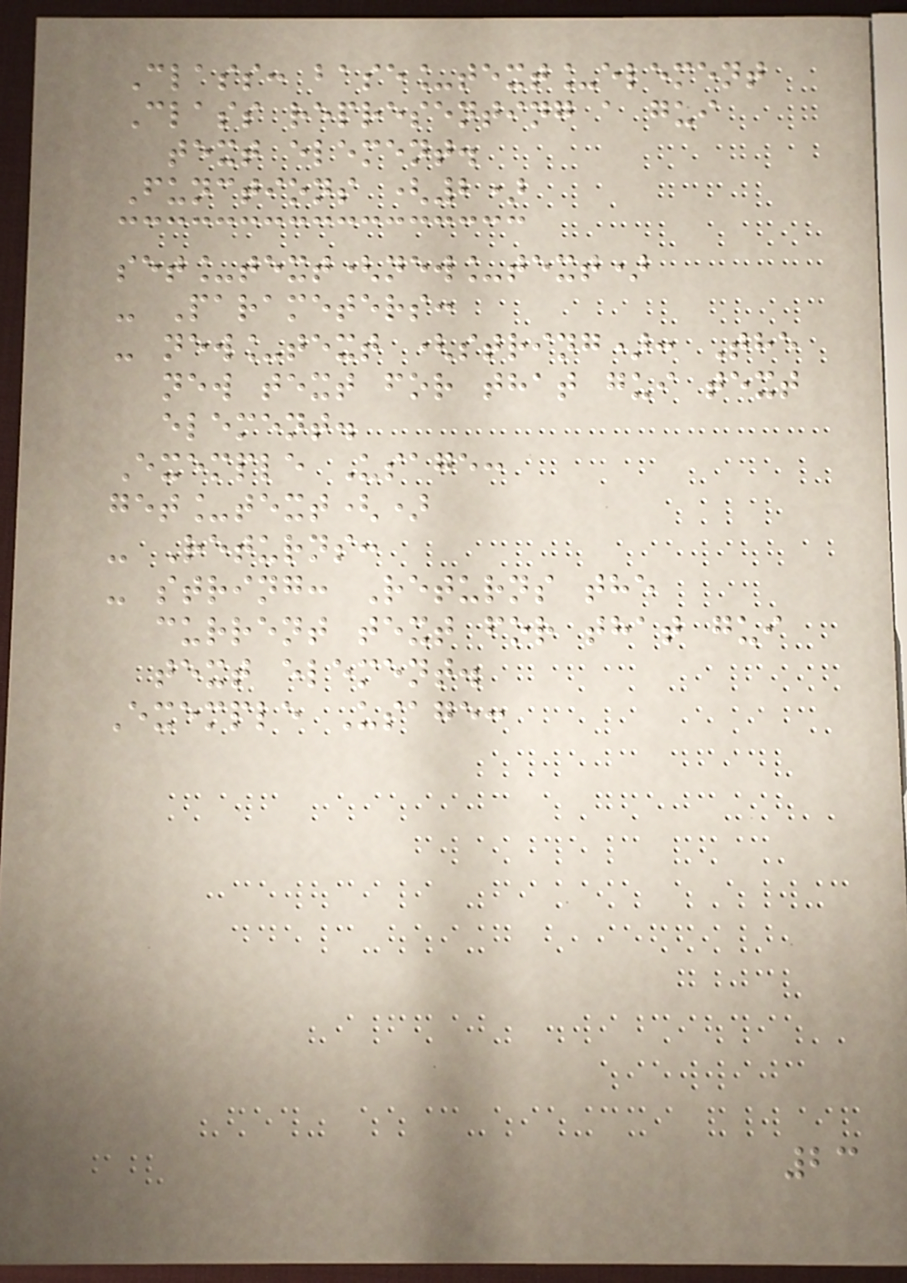Class: base_text_element
Class representing a gui
text element.
Functions (2)
set_text(new_text)
- Parameters:
- new_text (string): The
new text for that gui text
element.
Exemple Usage:
get_text()
- Returns:
- string: Returns the
current text for that gui
text element.
Exemple Usage:
23
